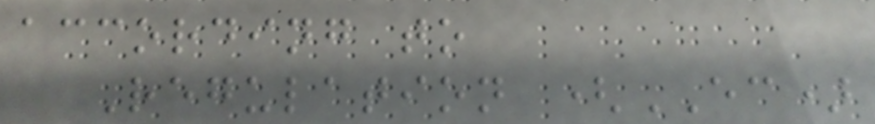according to
Regulation (EC)
